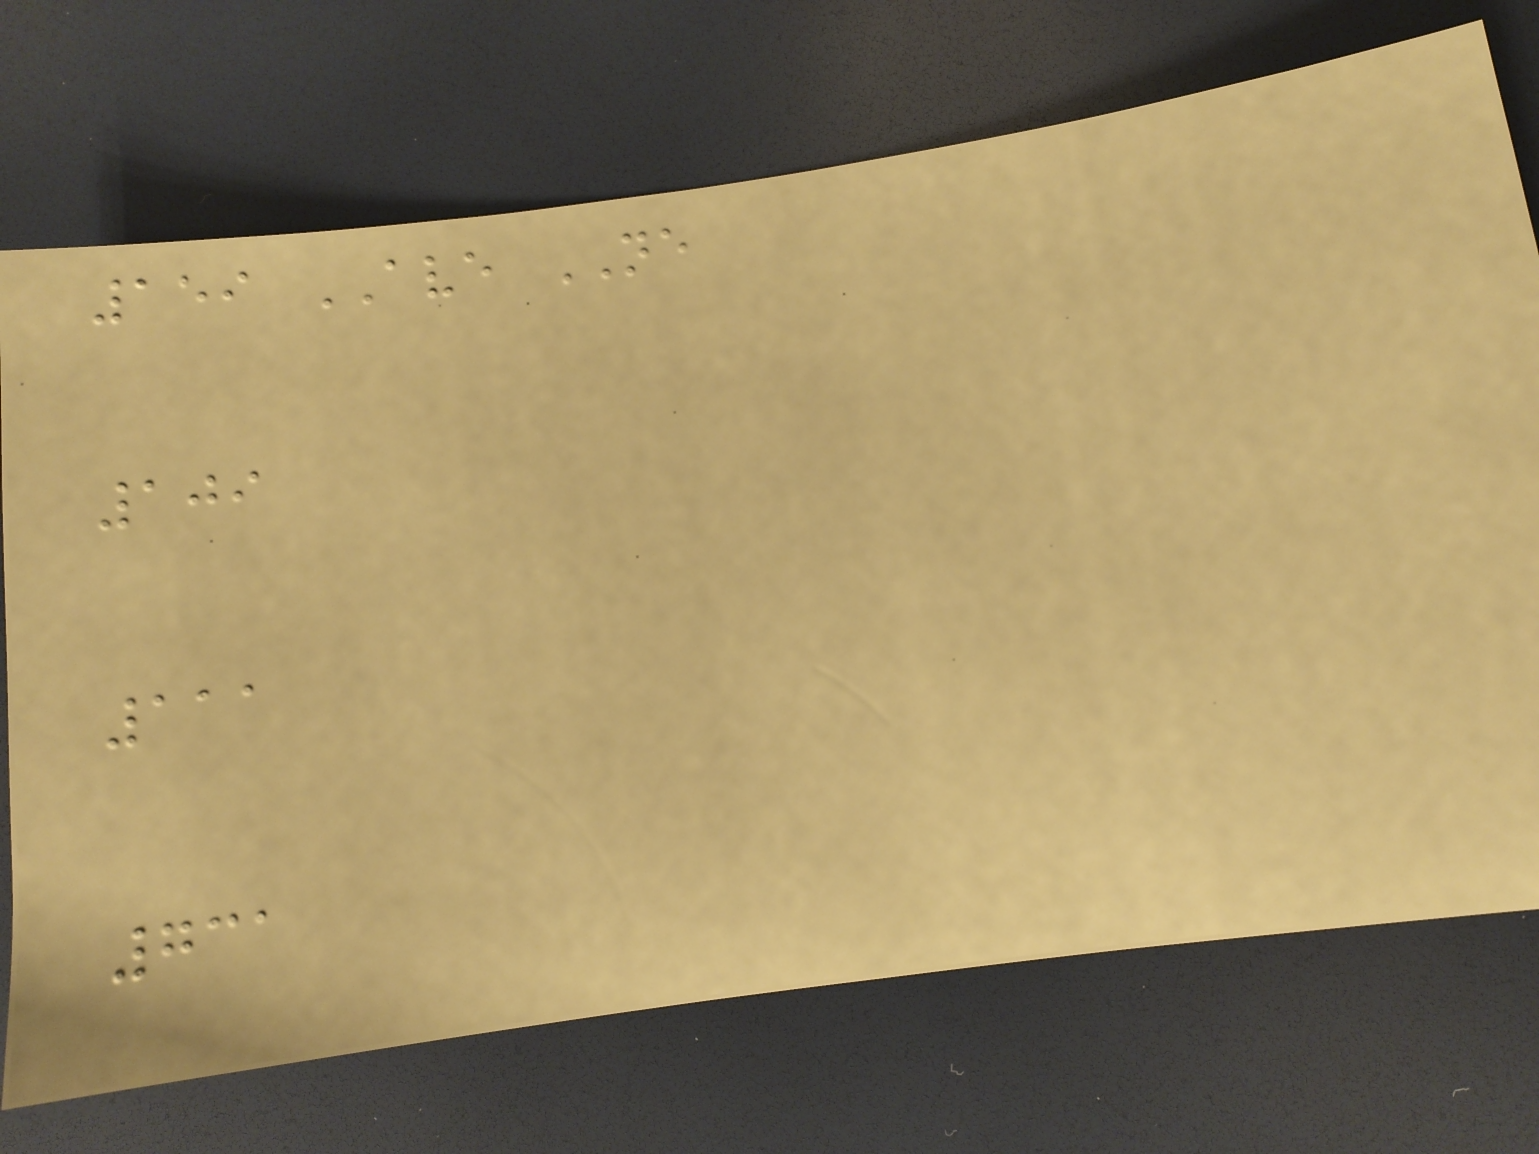159 AVE NE
109
111
731
